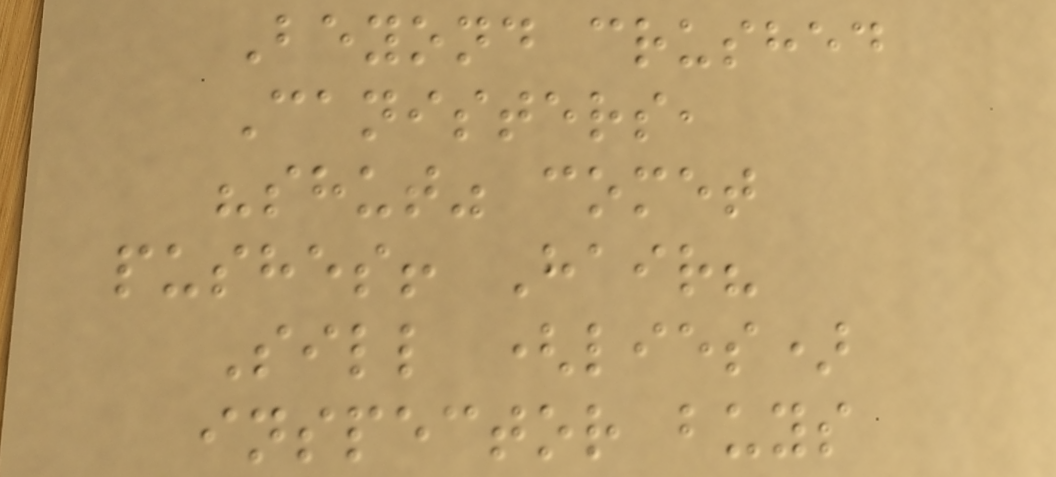Beyond crushed
Canisters,
"shut" comet
pushes! Hair?
Sill (lies)
inspector buys
